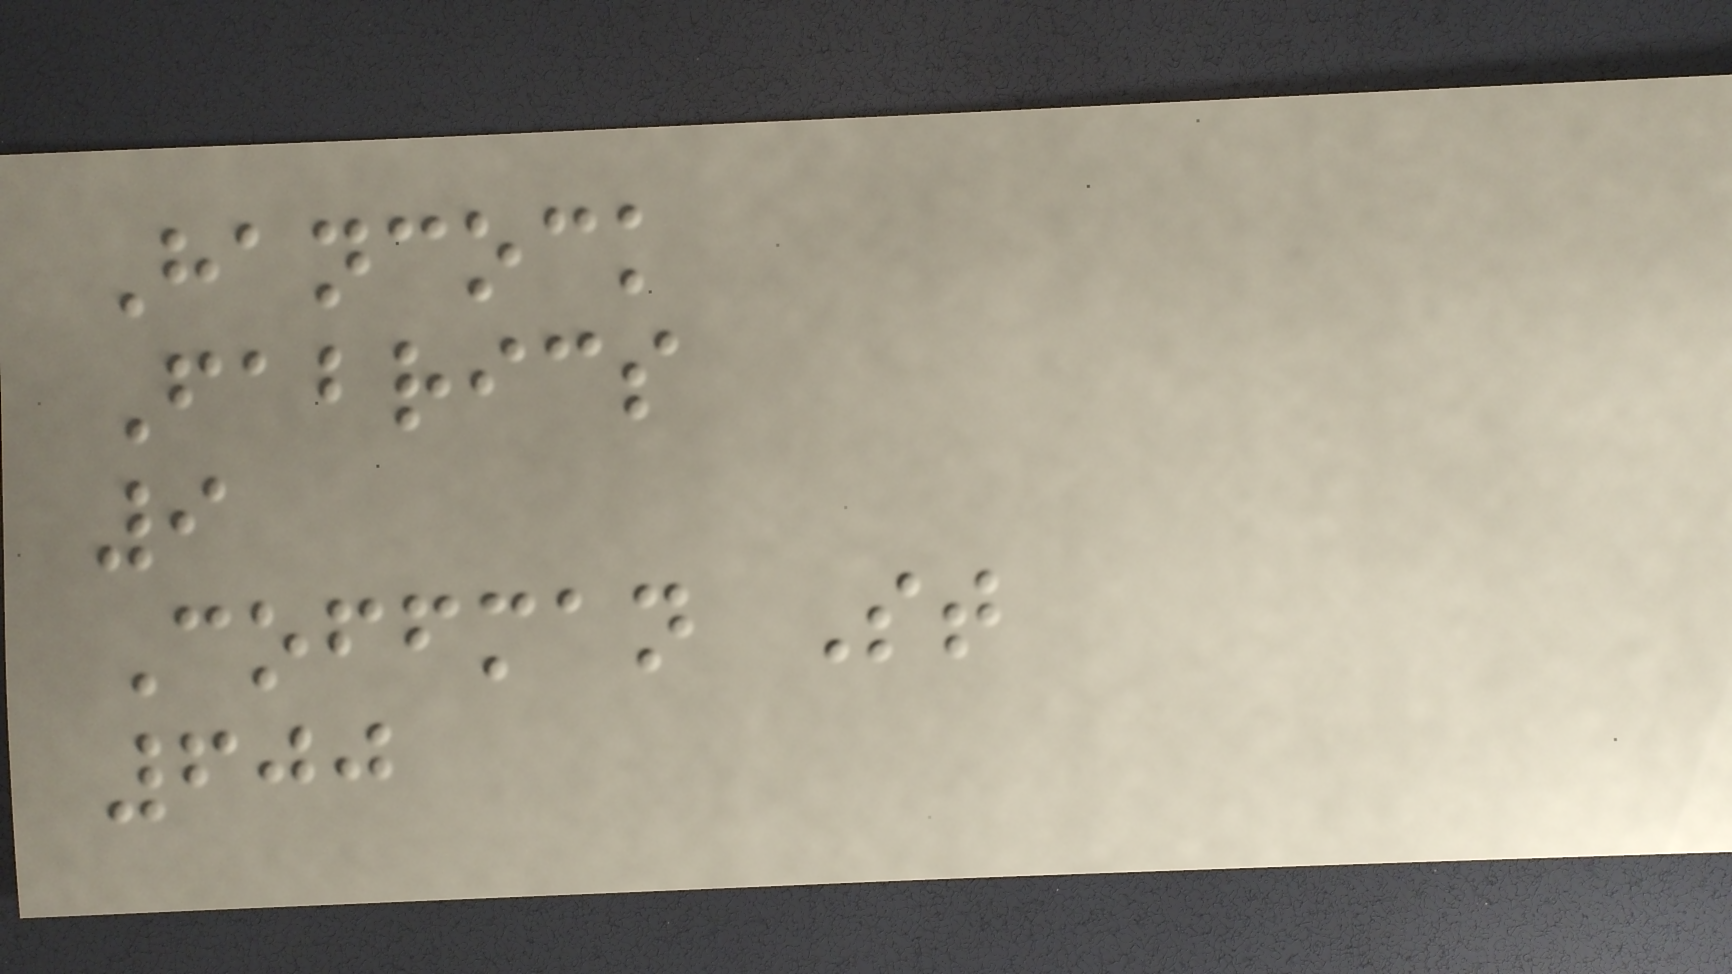Hancock
Fabrics
9
Coffman St
600
